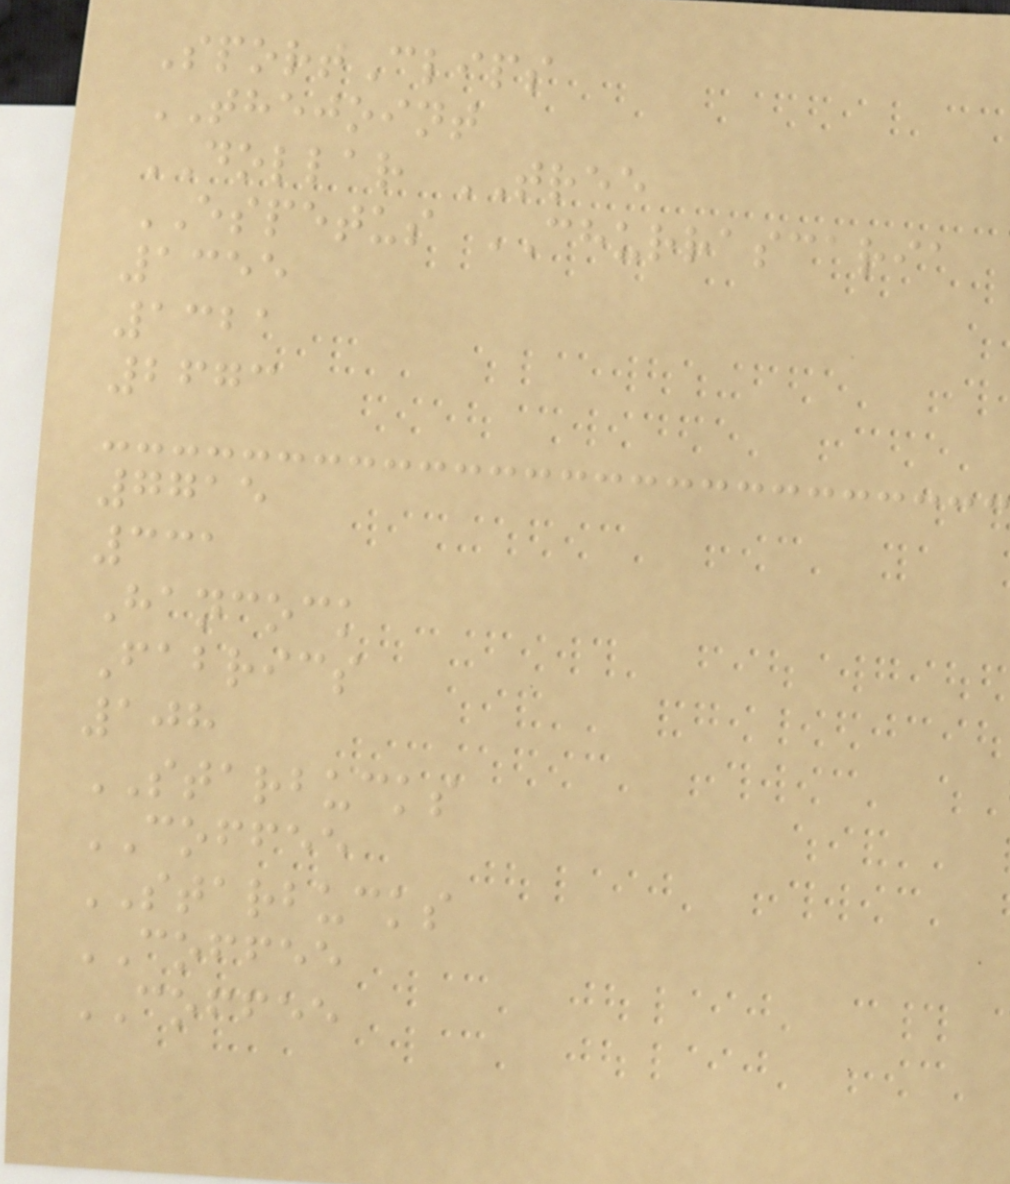SportClips
THEJOINT
DOLLAR TREE
ESPETUS CHURRASCARIA
1355
1321
2673
7715
331
Hancock
Fabrics
108
STARBUCKS
COFFEE
STARBUCKS
COFFEE
COFFEE
